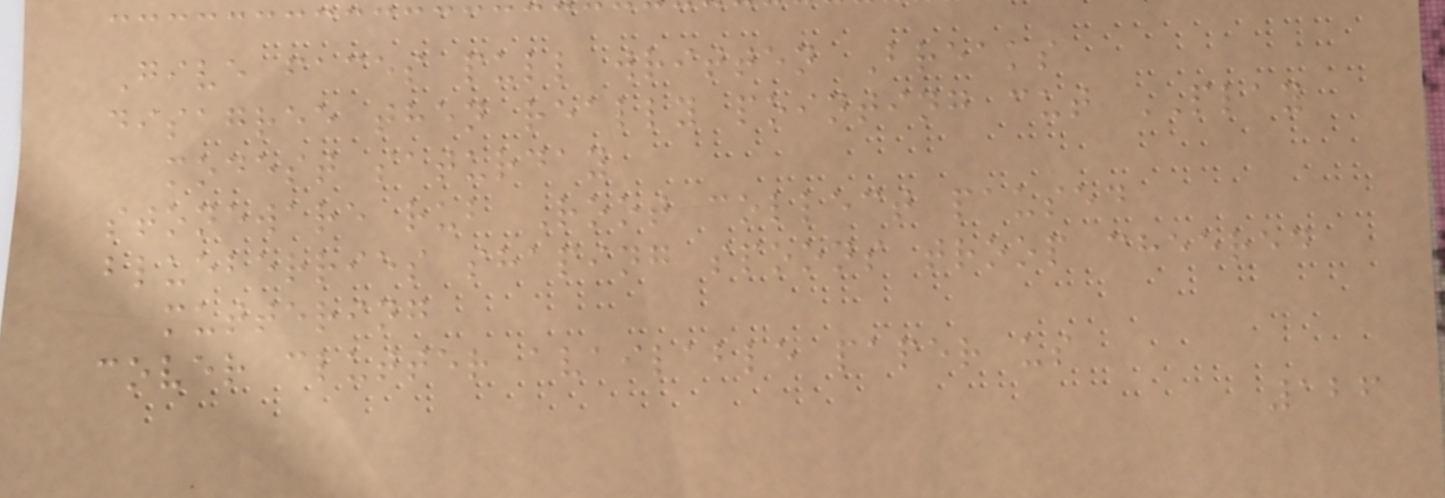Give faces pull written Breaks
disagree then really pointing cut PLAY
modest saturday
stoneware rub Root collect paused
blueberries shaping spoons troop cheered
muttering
cover clutter available paper us
126
